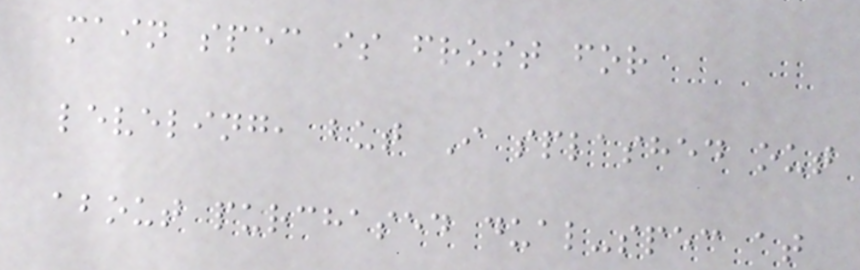main spec is frost for
leveling, but I splashed out
about purchased dual-spec at
